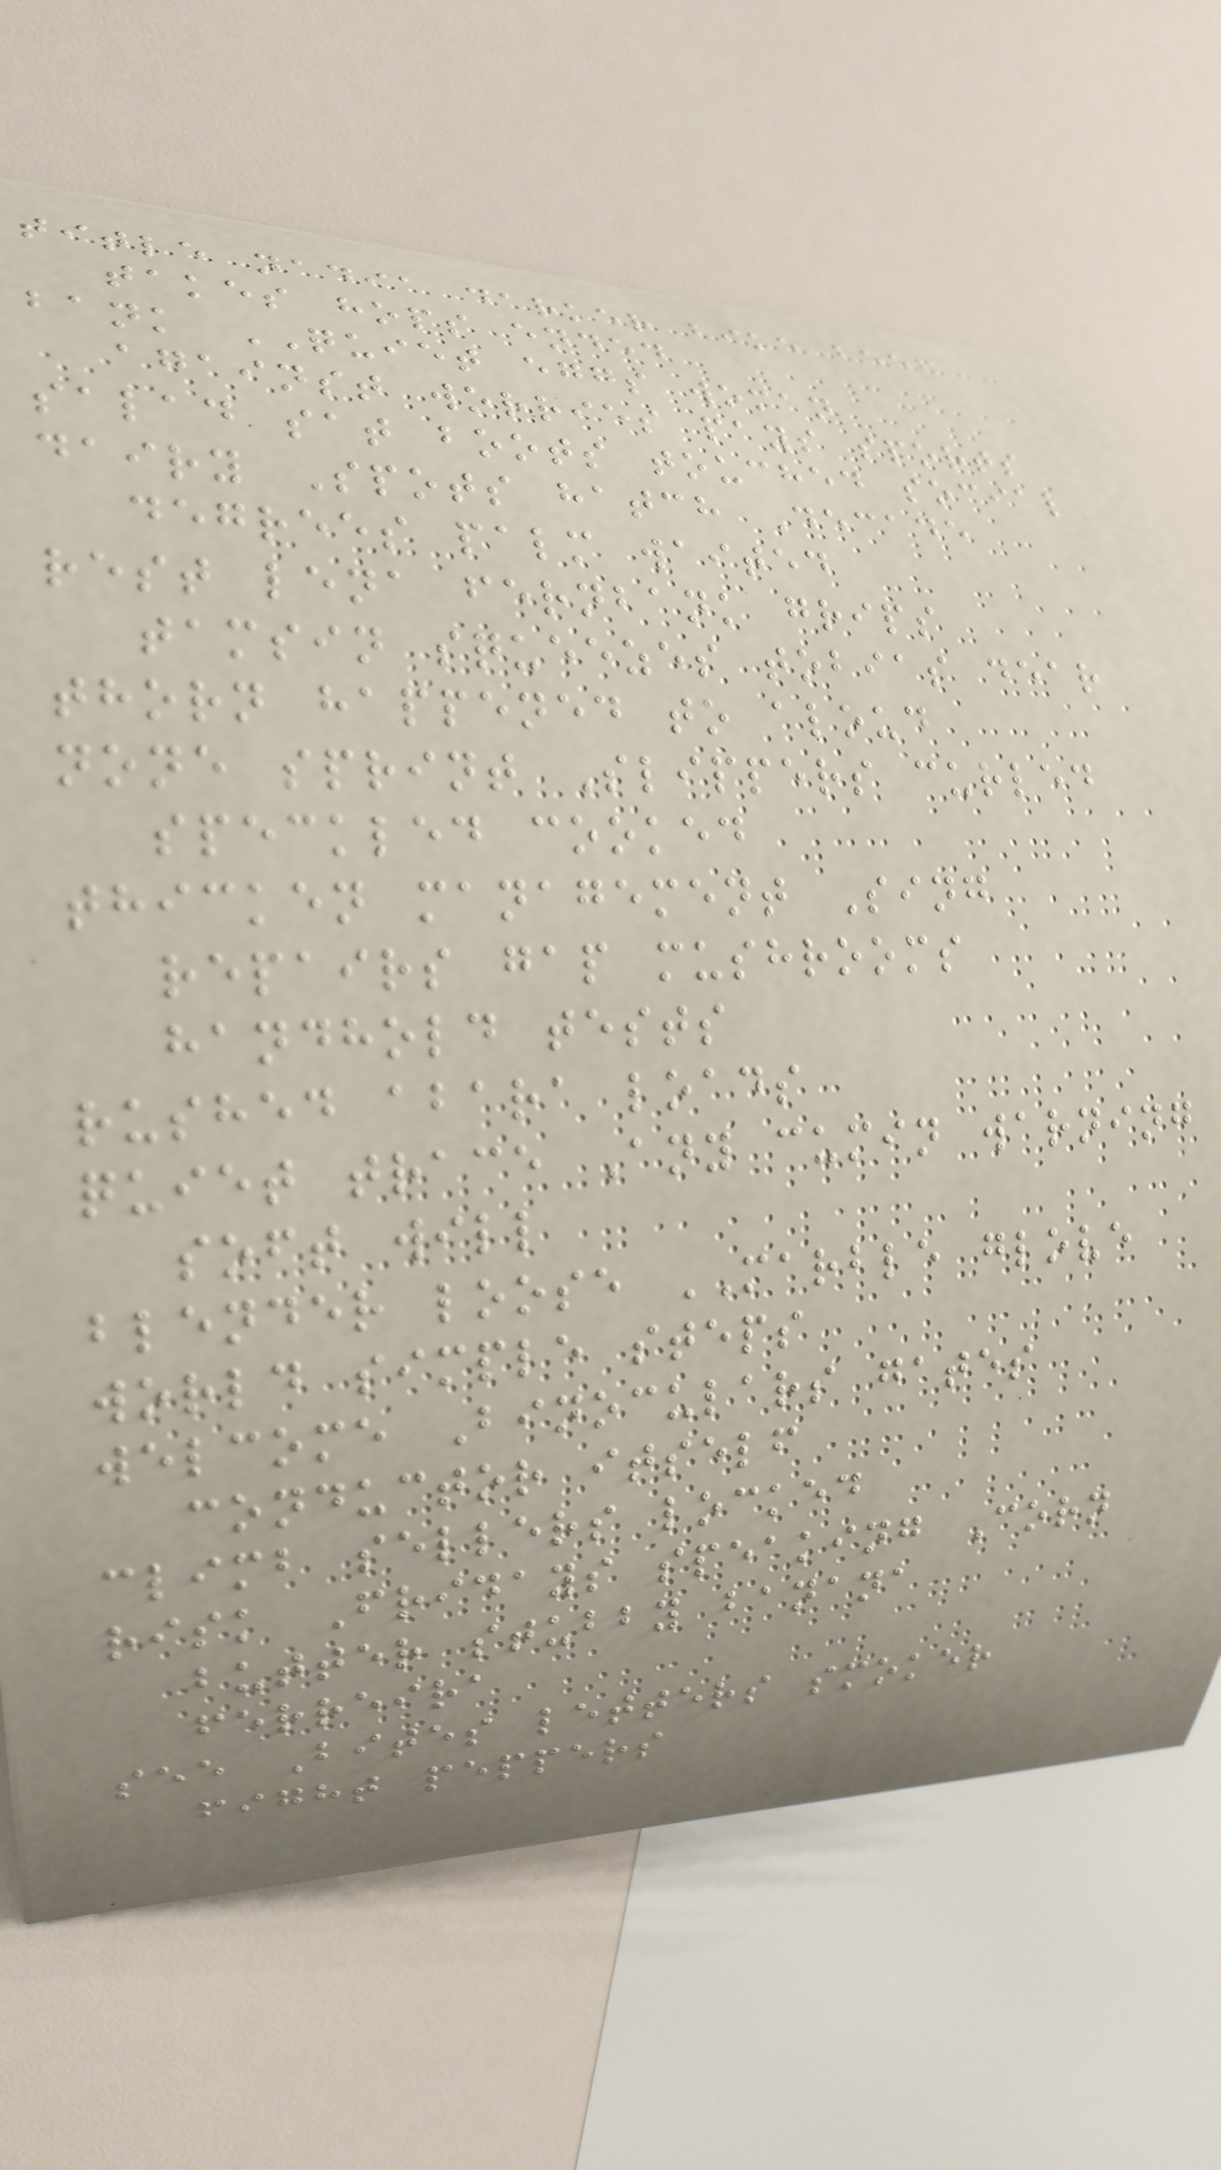title nadia darker bike beef
takes hops ended
bank QUIET eggs woman
against worries pays sports
salad sat boots touched social
dairy Spots hatch Decade
degrees palm waited
rest lena fernbank grips
tamsin squeezes tobias dear
thorn happened to aloud
none sprint Slippers curled
speckled cooked
thicken management Sing
repairs gap mushrooms
handhold tests
rushed abara loads
quiet trace Any cumin warning
soft will
blender loose MARBLE glove
world simple steps
welcome Binoculars gates
conductor itself
climb sellers locked
risk Fridays speaking Corn
butter stubby banana
ferreira
see Bites letters smoker
fight peppers
